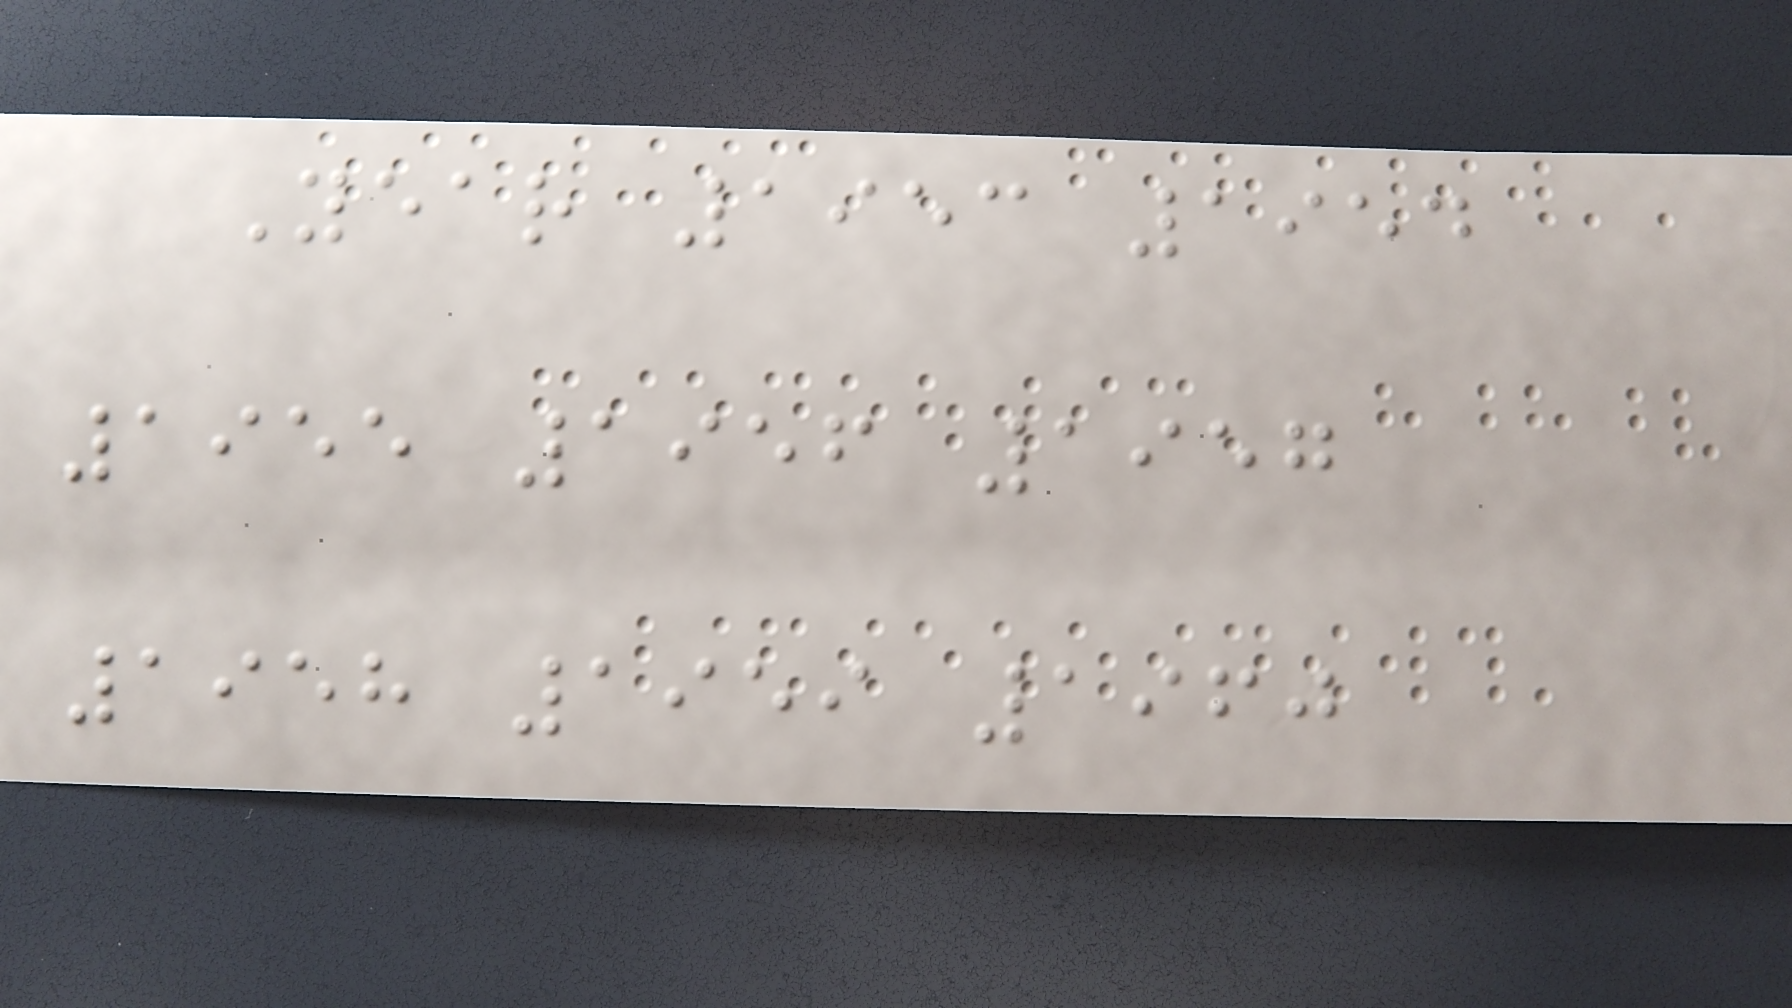Year 1953 1954
1955 1956 1957
1958 1959 1960
